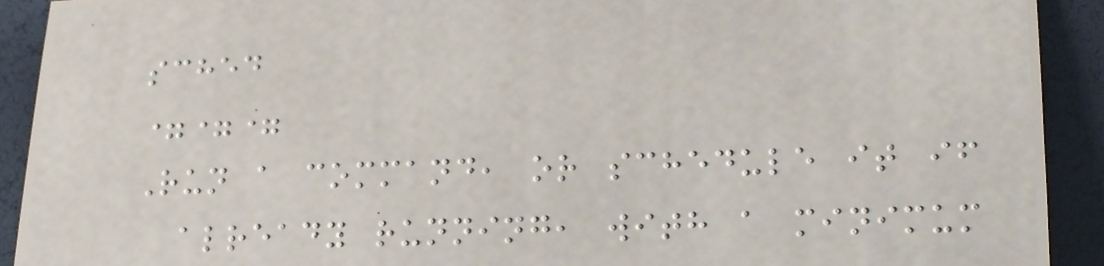sched
===
Run a command, or schedule it if
already running, with a minimum
